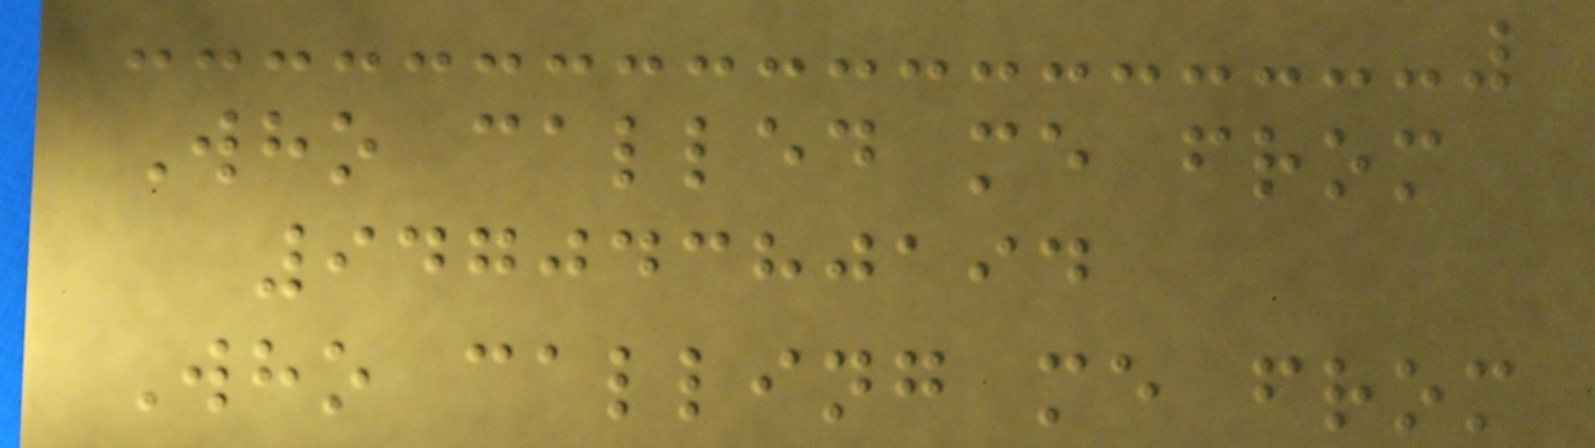Who called me from
94704380194
Who calling me from
